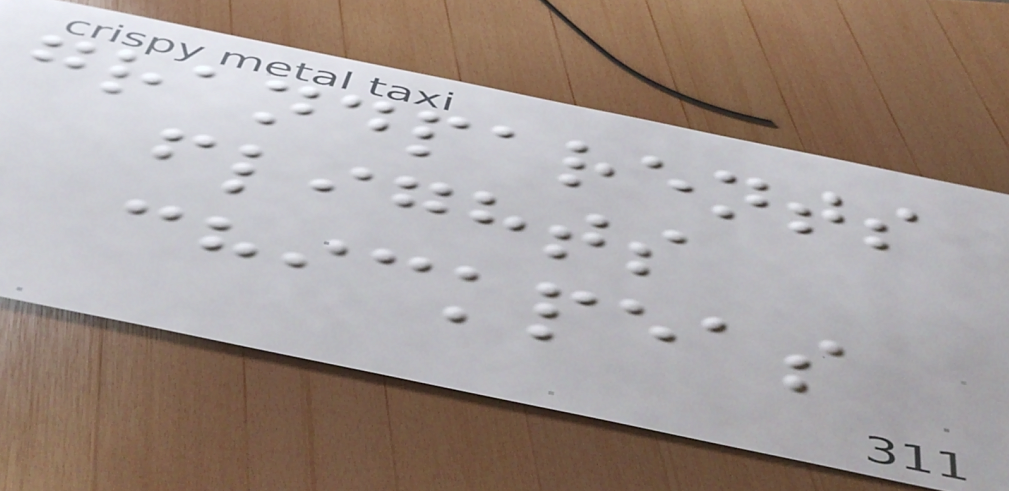grandparents
flights
chickpeas
